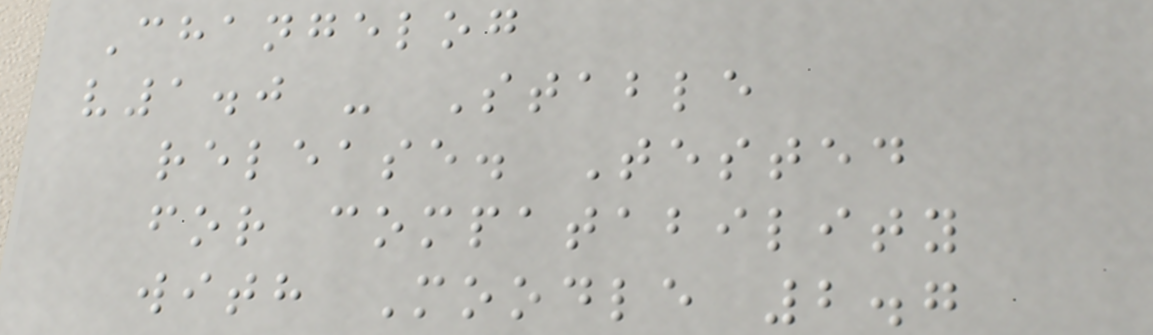Changelog
v1.0 - Stable
release. Tested
for compatability
with Moodle 2.7
